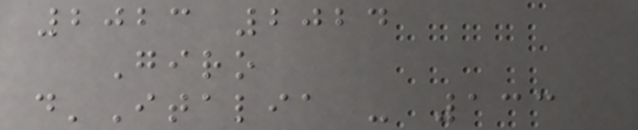2023 2024
Giro
d'Italia - 133
